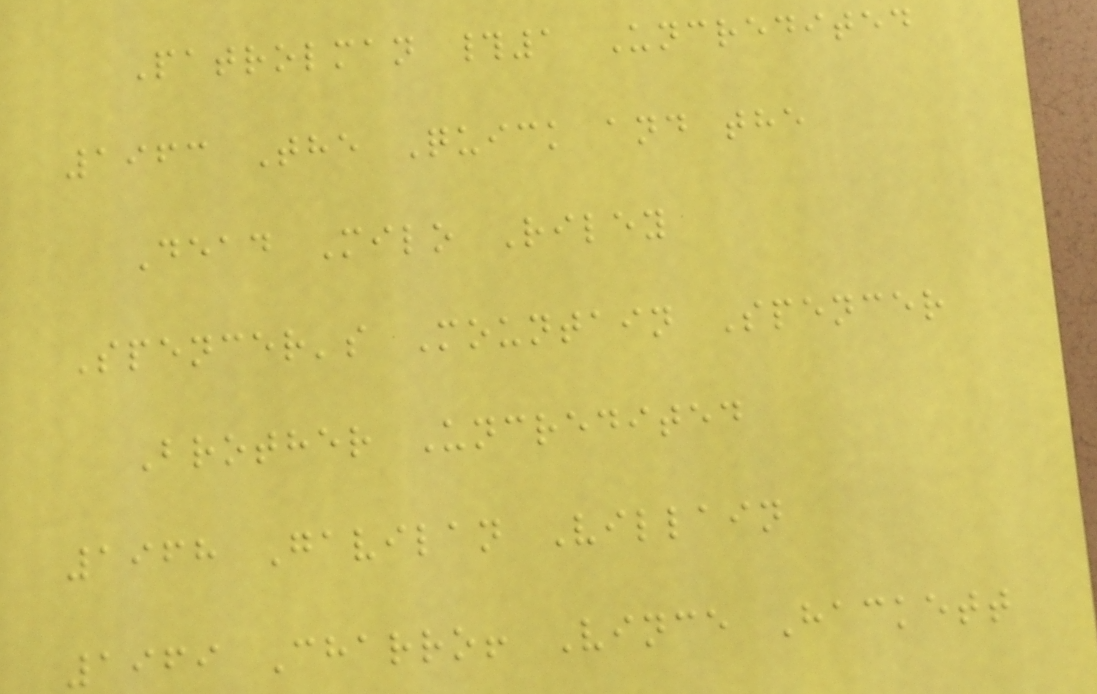Patrolman #1 Uncredited
1963 The Quick and the
Dead Milo Riley
Spencer's Mountain Spencer
Brother Uncredited
1968 Gavilan Villain
1969 Charro! Vince Hackett
